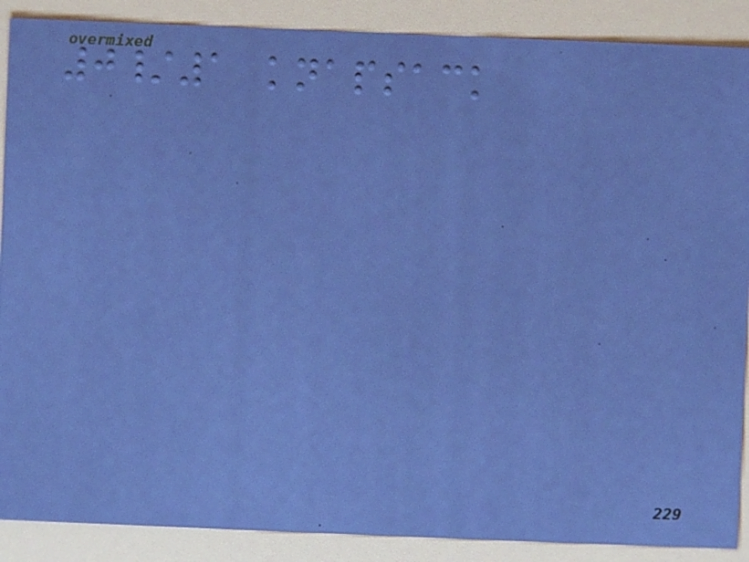0/1 knapsack
